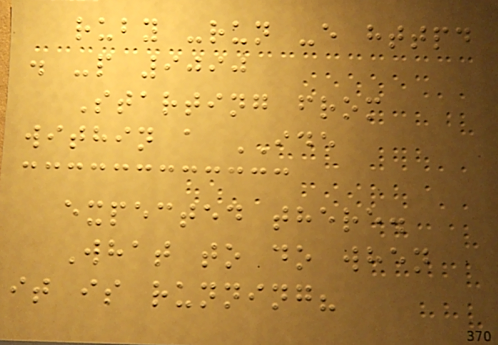ruby -run -e httpd
. -p 9090
Starting from
within a IDE
expected there.
What to do when
it is running?
